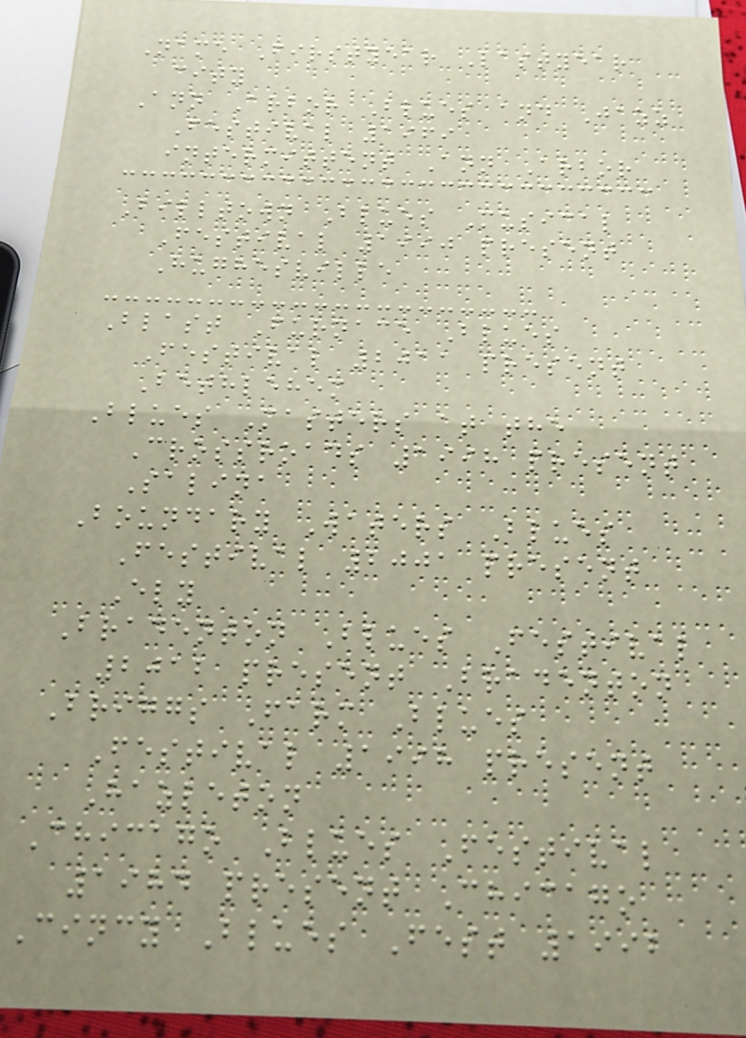Name Firstyear Lastyear
city
Ann Arbor Blues and Jazz
Festival 1969
intermittent Ann Arbor
Billtown Blues Musical
Festival 1990 present
Hughesville
Blast Furnace Blues
Festival 2011 present
Bethlehem
Blues Masters at the
Crossroads 1998 present
Salina
Boundary Waters Blues
Festival 2001 present
Ely
Bradenton Blues Festival
2012 present Bradenton
Briggs Farm Blues
Festival 1998 present
Hazleton
Chicago Blues Festival
1984 present Chicago
Cincy Blues Fest 1992
